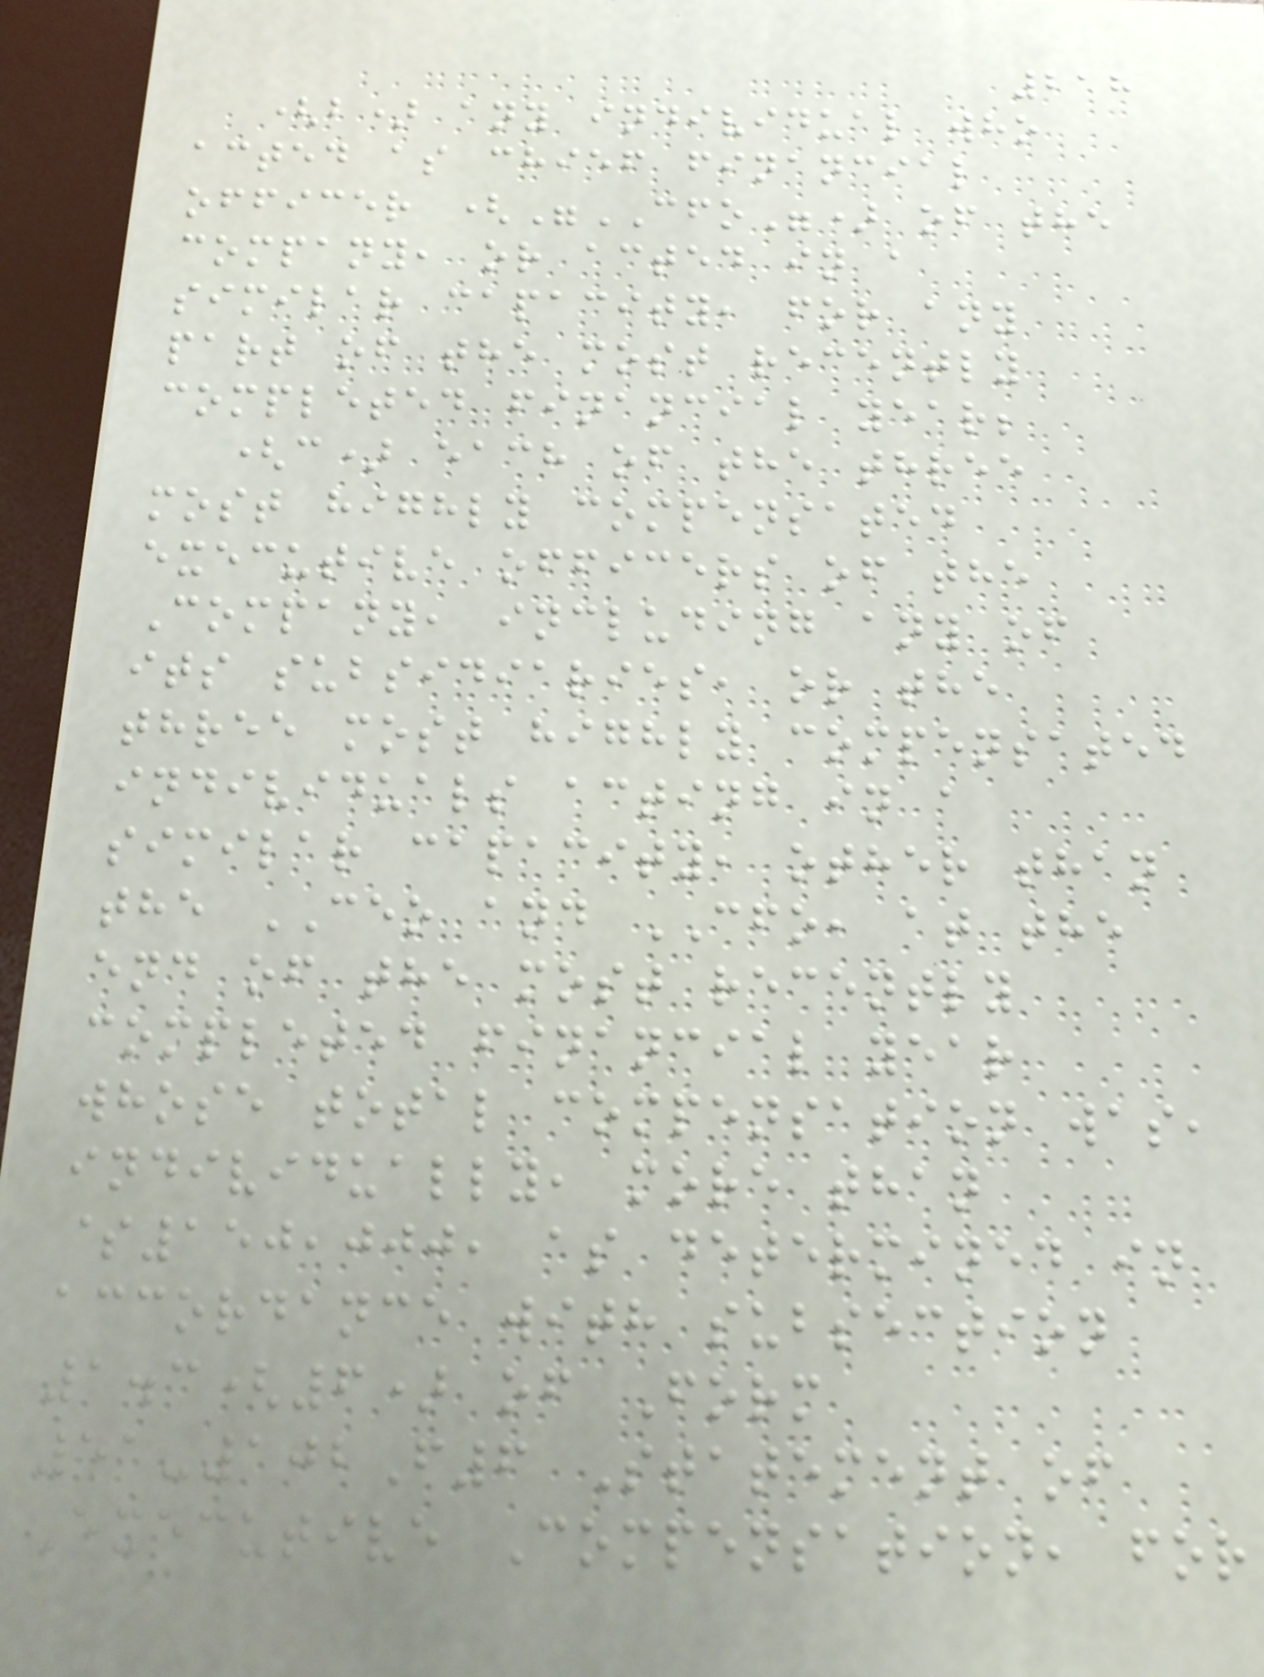218
(b) any individual who
acted as chief financial
officer ("CFO") of the
company, or acted in a
similar capacity, for any
part of the most recently
completed financial year;
(c) each of the three
most highly compensated
executive officers of the
Company, including any of
its subsidiaries, or the
three most highly compensated
individuals acting in a
similar capacity, other than
the CEO and CFO, at the
end of the most recently
completed financial year
whose total compensation was,
individually, more than
$150,000, as determined in
accordance with subsection
1.3(6) of Form
51-102F6 Statement of
Executive Compensation, for
